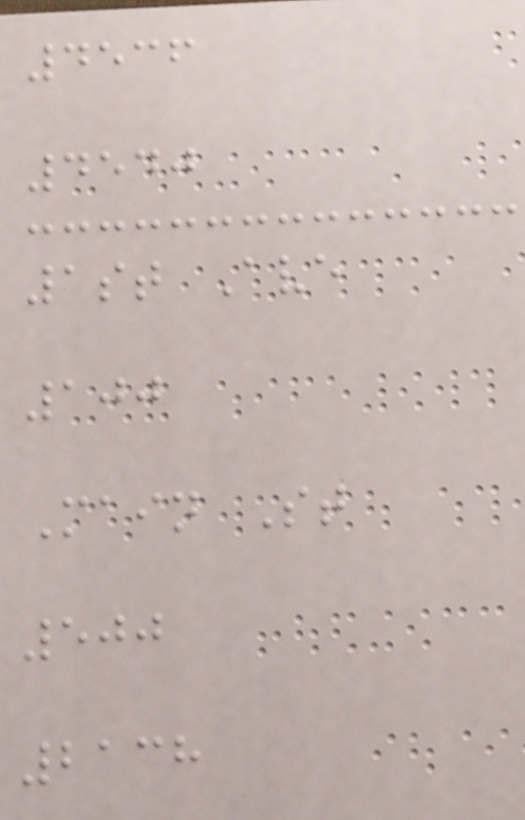4536
4540
1st Ave
100
Main St
500
2138
